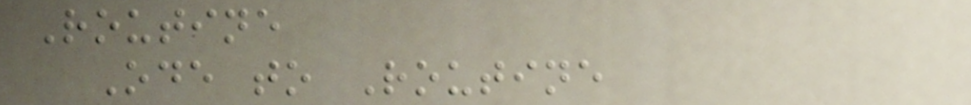Routine
Ode to Routine
